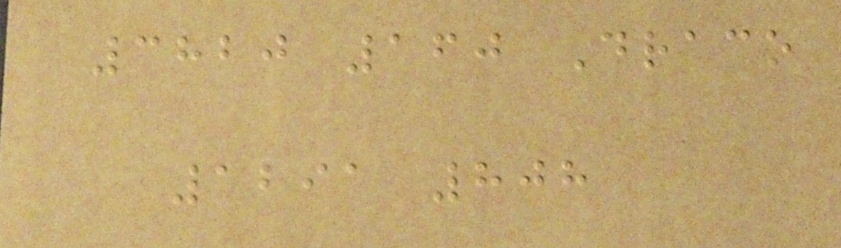3820 160 Draco
1291 808
